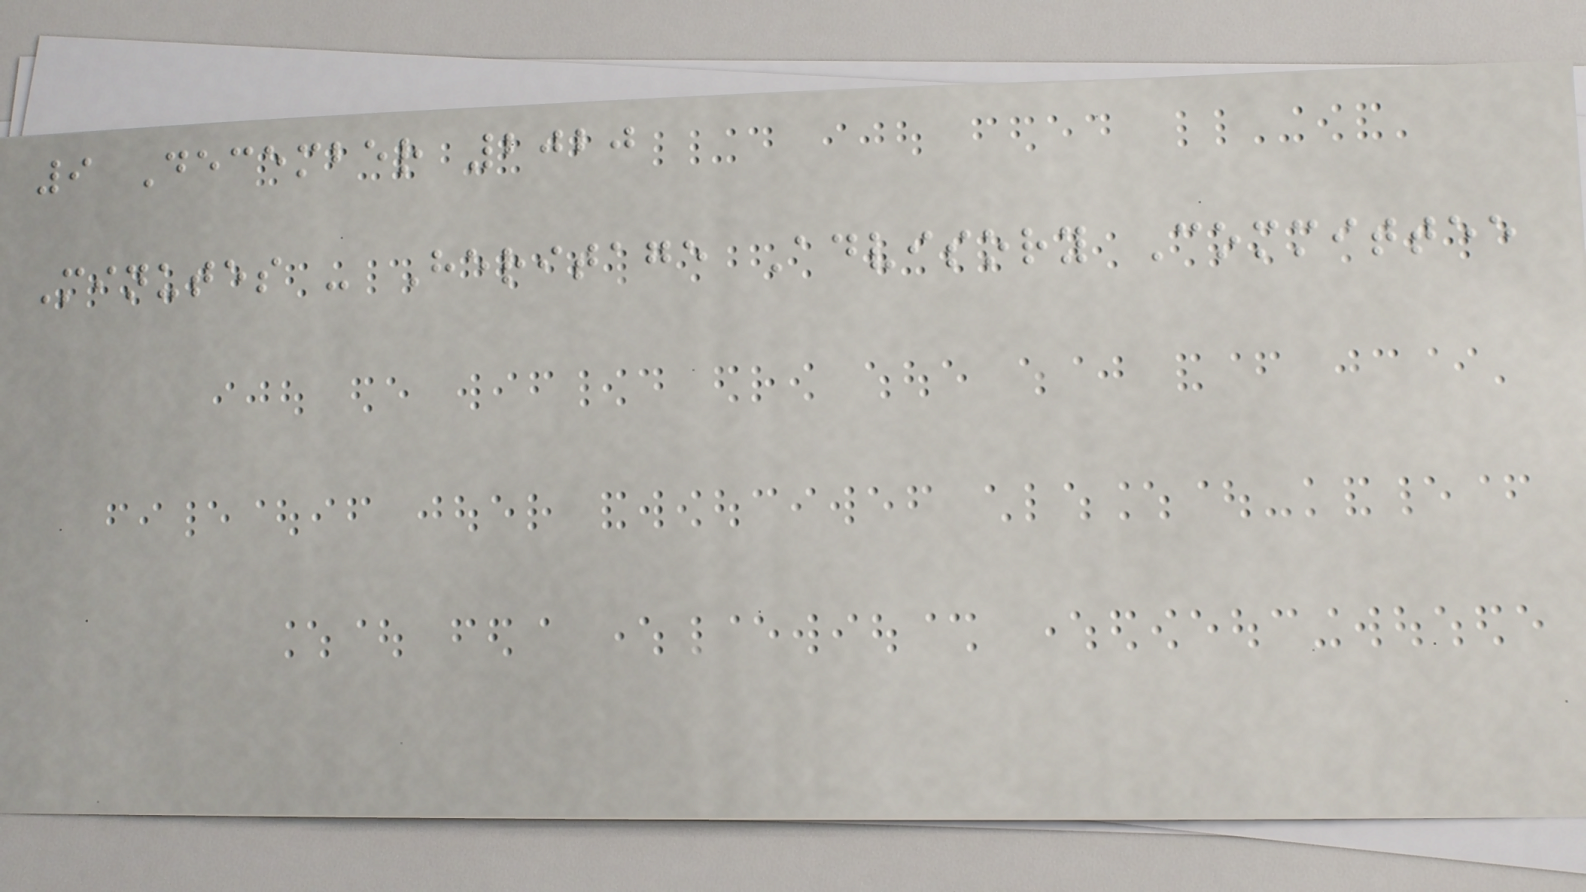9 December 2020
Minutes - Heritage Advisory Committee
